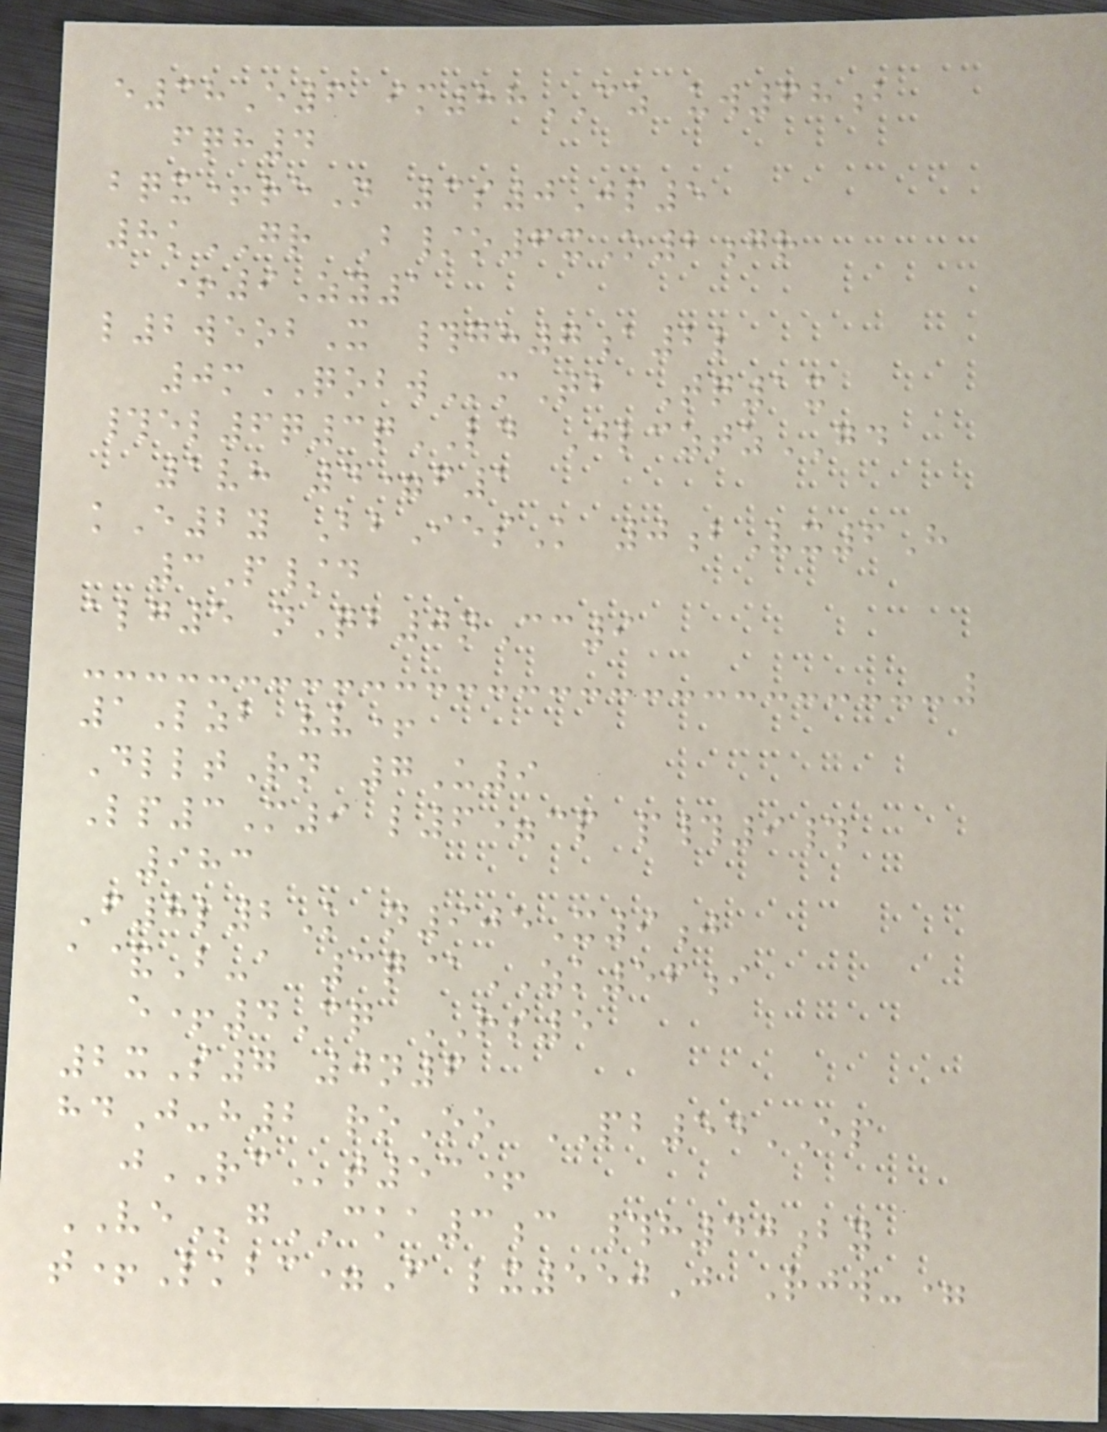e38E6 im88CZ uw68b
fqh4
bqx+reN 3s0Jp5
8kGR B/o6xO2gr
+9Zy1
l2weobX #gh7a2l
0mQOBWmTb Tq1x
#el6q3qLD JlcztzGD
1vh 4=f1
kE2y BbIesK 0bVx6H
3P/d
alg5 nQb0nCc9
1Lzb vv+
DlltRn 7U9
Lp3M9 l6=cp p#9#
983
F8l2K n905X9j
a&B-a 3q@ZK56i
e+4Cq RS5
2xS7 0n6
hdJ-h2 roOo PB54EP
jRCt53+
VEgCKA3c #h40by
t+Lkbc=F lx550J Rjw-=
